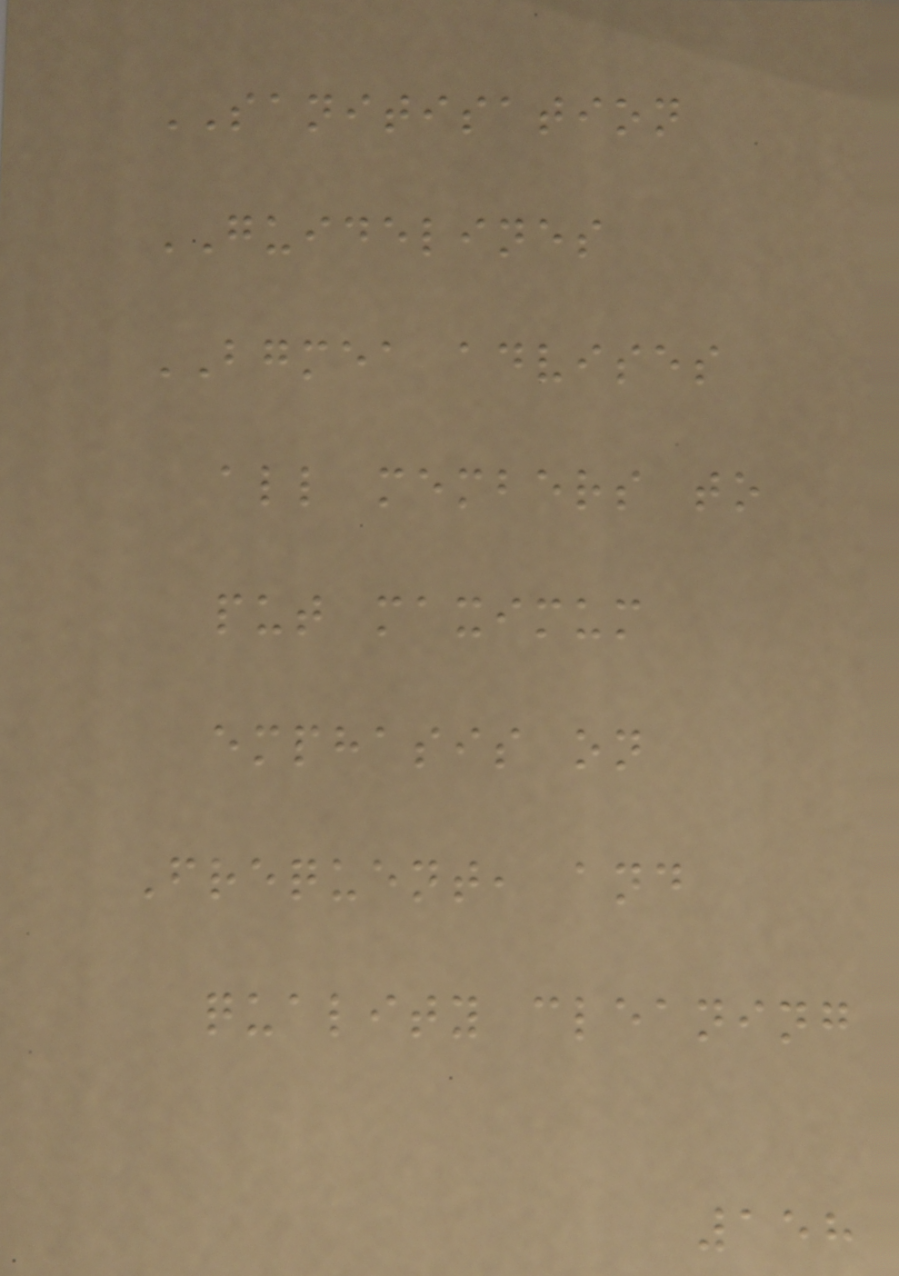SANITISATION
GUIDELINES
BGMEA advises
all members to
put maximum
emphasis on
Frequent, and
quality cleaning
158
